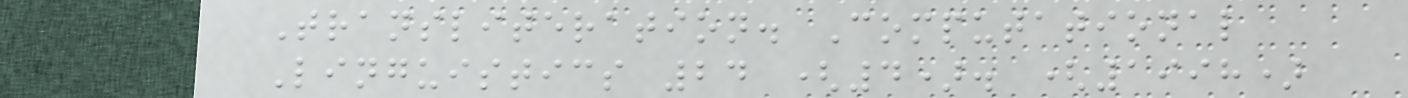Transliteration. Computational
Linguistics 24 (4). (1998)
